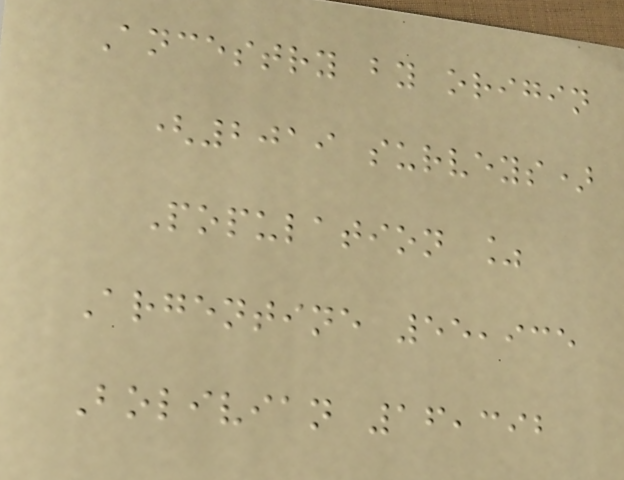Ancestry by origin
(2019 surveys)
Population %
Argentine 55,935
Bolivian 16,392
